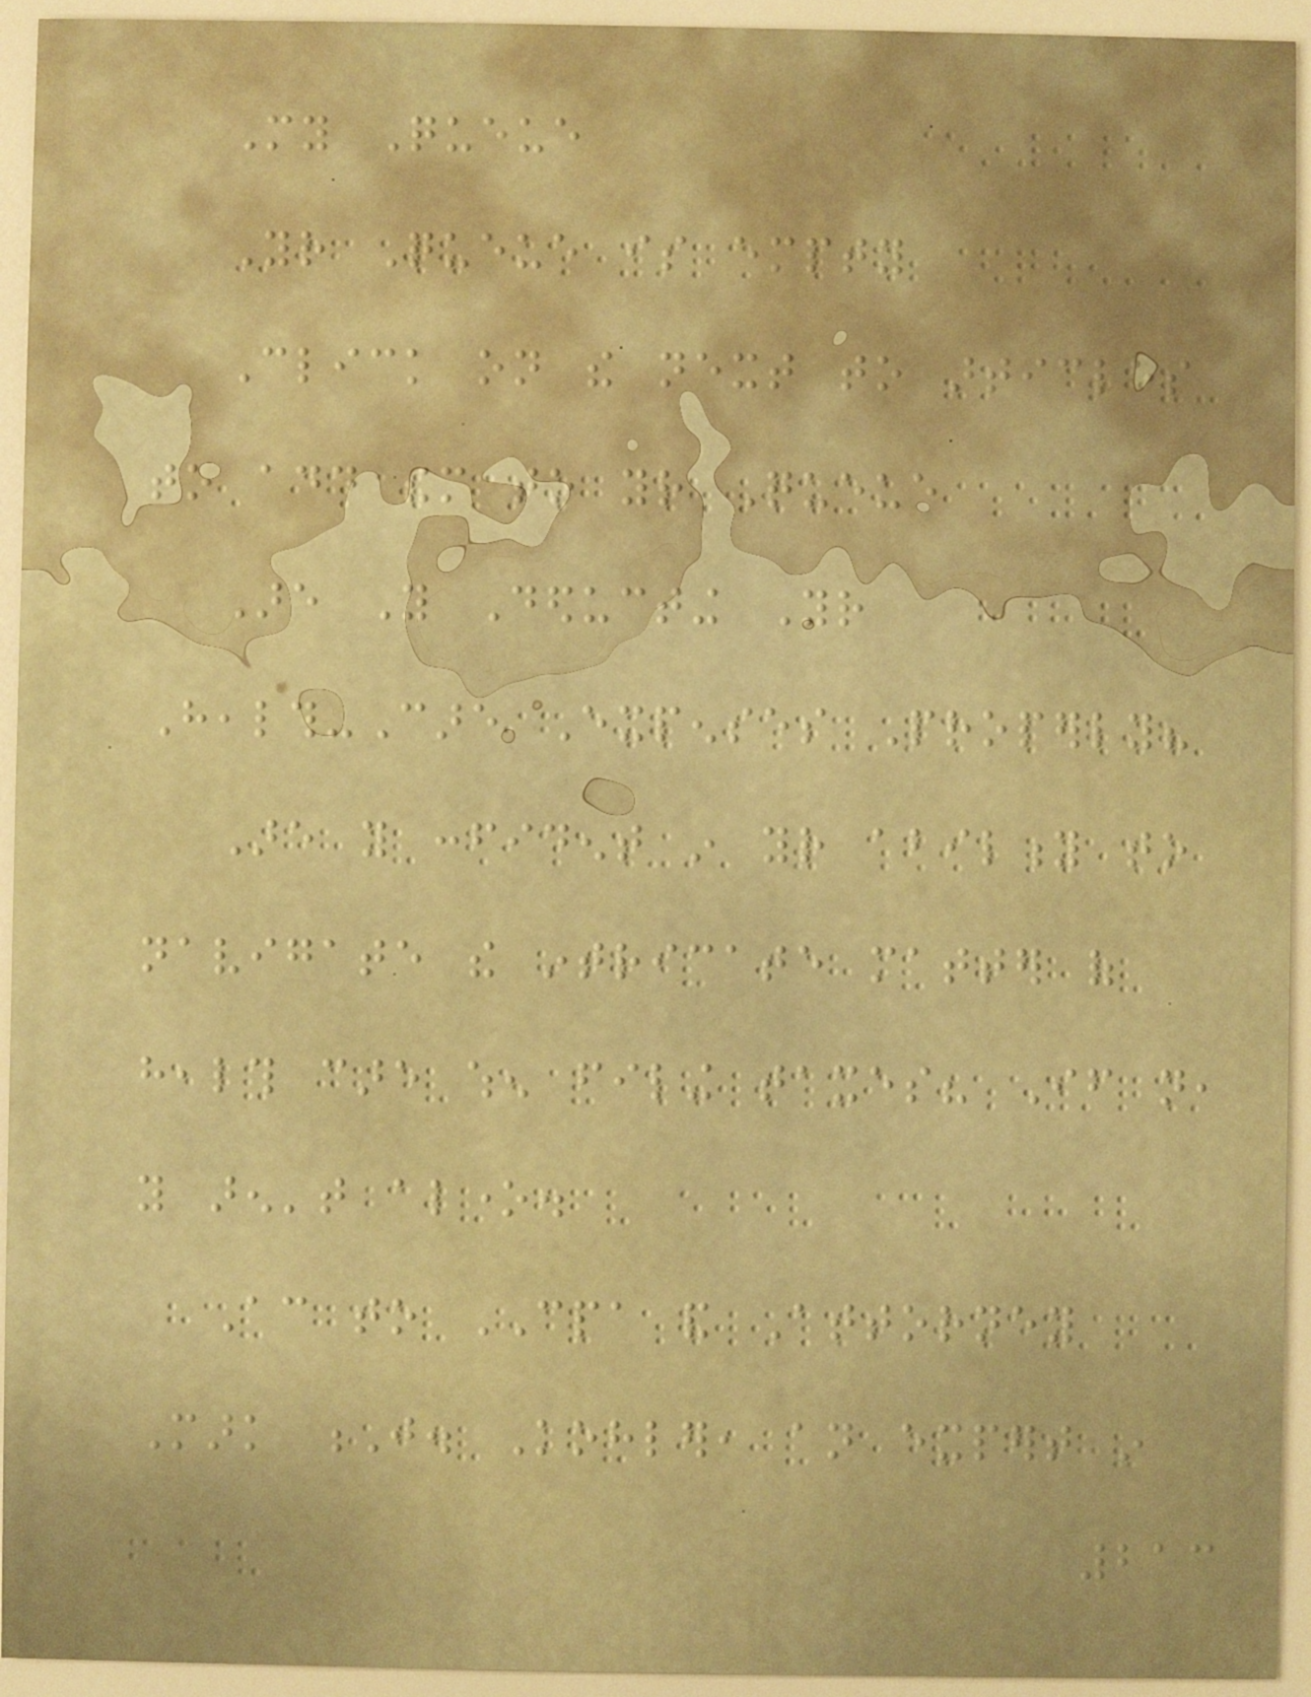My Queue
Your Queue is empty
Click on the next to articles
to add them to your Queue
Are You Deducting Your
Health-Care Expenses Properly?
Are you confident in your ability to
navigate the intricate matter of
health care when filing taxes? If not,
you aren't alone.
According to CPA and Attorney
Mark J. Kohler, an expert in
213
